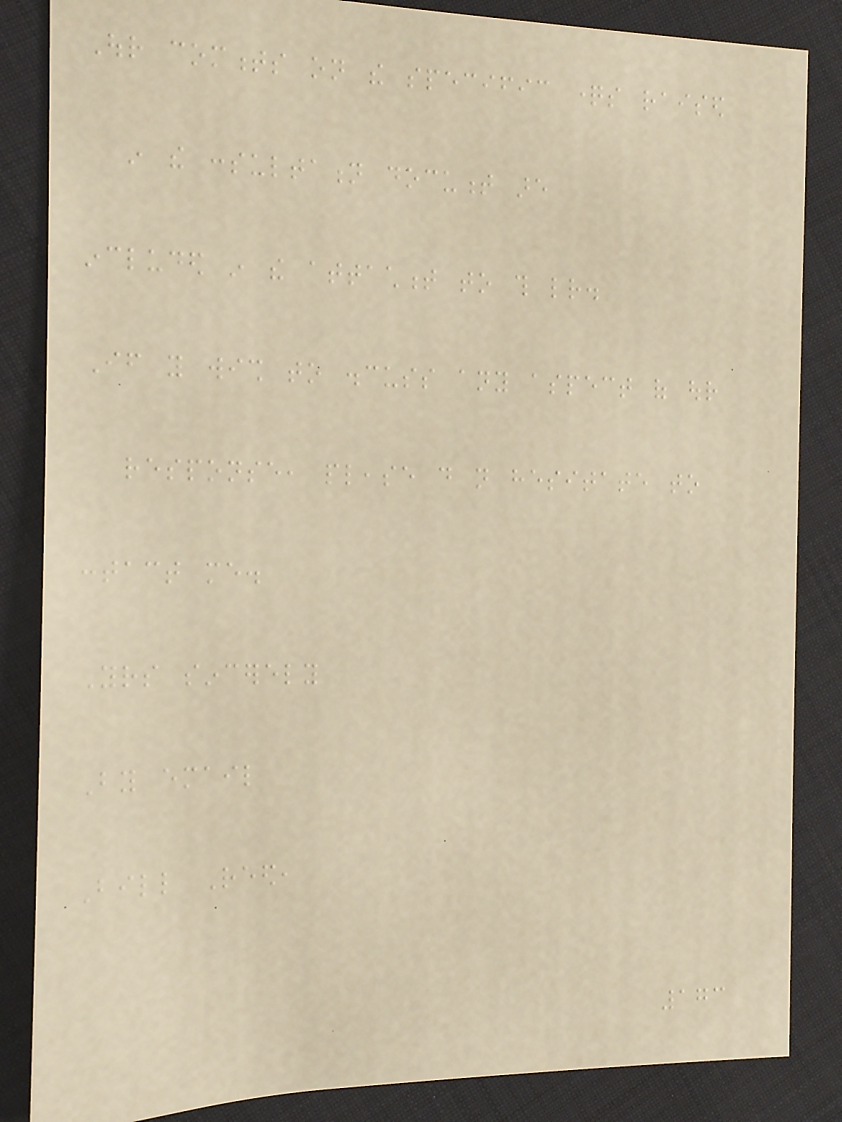Our comments on the specific questions raised
in the consultation document are
included in the attachment to this letter.
If you wish to discuss any aspect of our
response, please do not hesitate to
contact me.
Yours sincerely
By email
Bill Reed,
173
